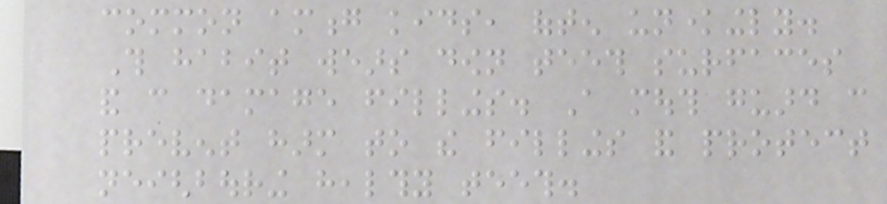common among kids, often unknowingly.
This habit wears down teeth surfaces
and can damage fillings. A mouth guard can
prevent harm to the fillings and protect
neighbouring healthy teeth.
